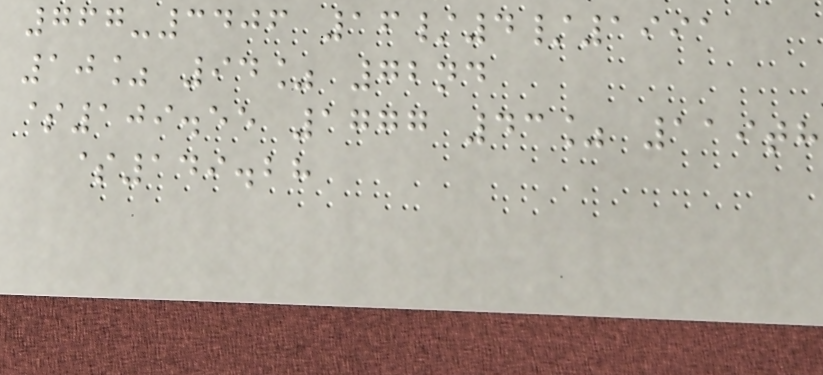767-3406 16/4/1991
10% 94% 72nd
$109.55 1777 43% 119th
$149.28
